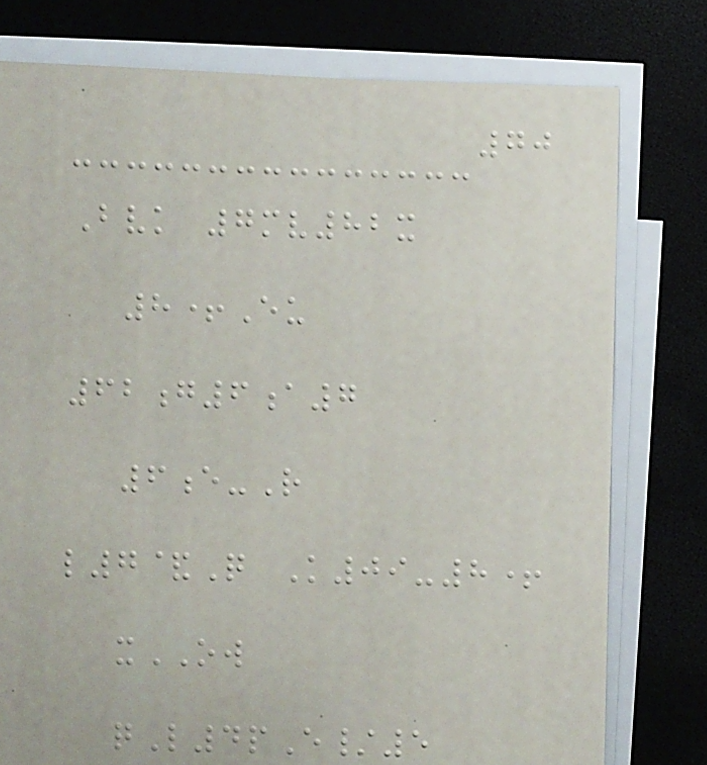70
Bvk 7mv82x
8+Eu
62g6a7
6e-R
l7&Q K09-8+
xOW
qL4pE/5
